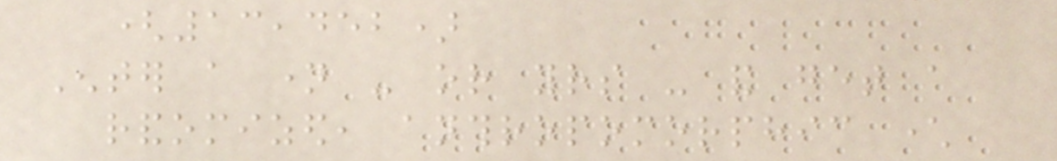(13,452)
Enter a name - or yours - and get a
randomized, anthropomorphic character
